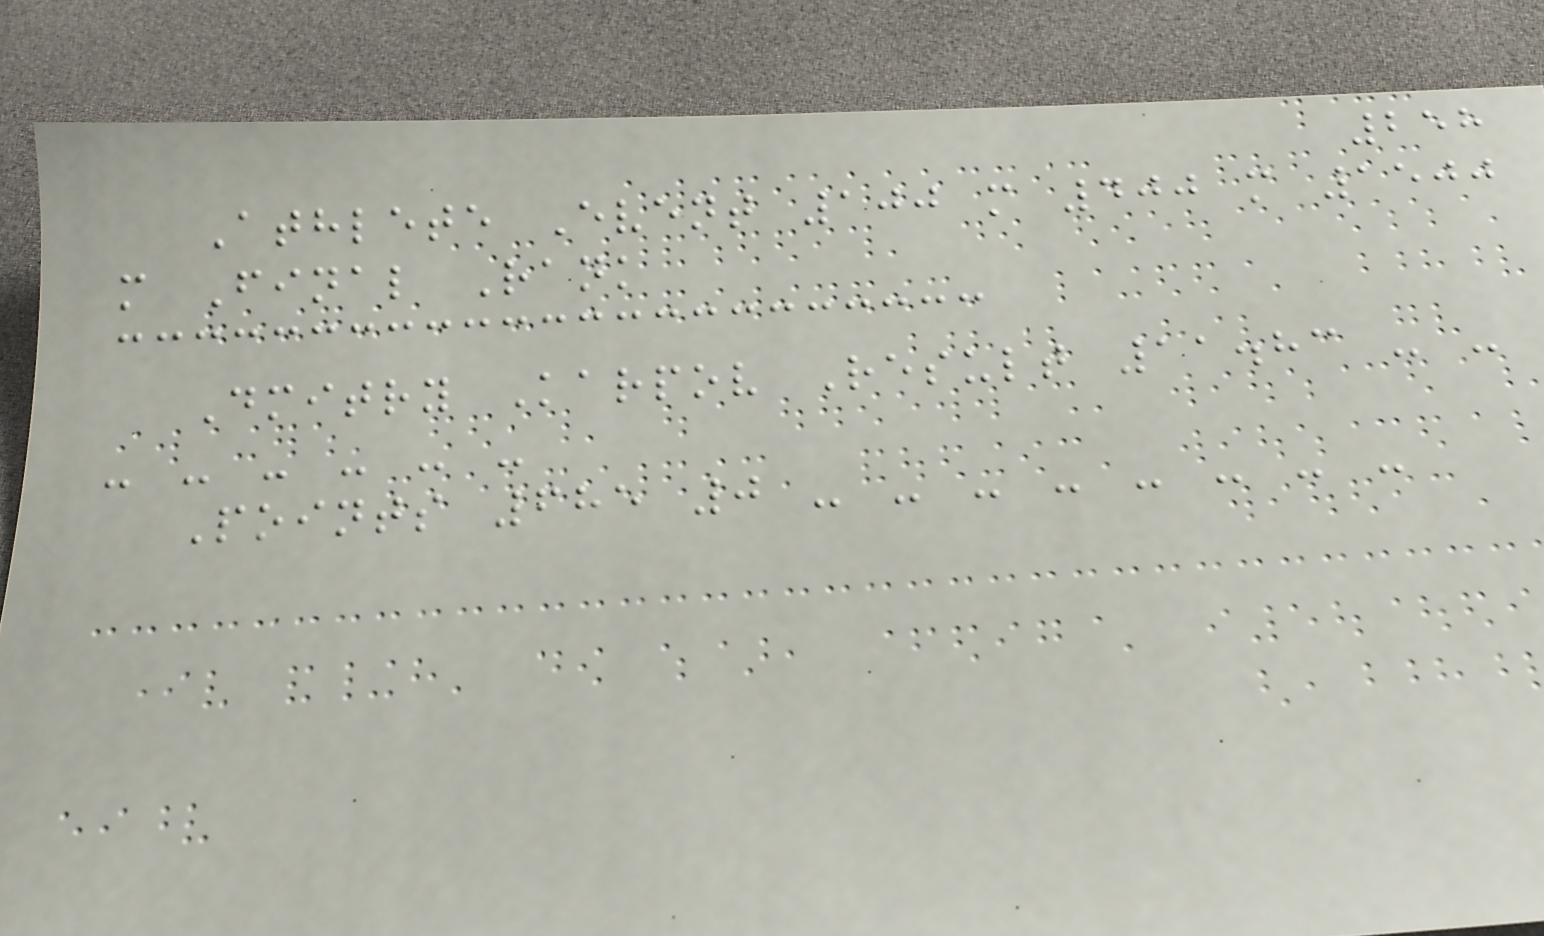258
Athlete Event 100 m 400 m 1500
m Final Rank
Dmitry Karpov Result 11.83 - -
- - - - - -
Points 685 0 - - - - - - - -
